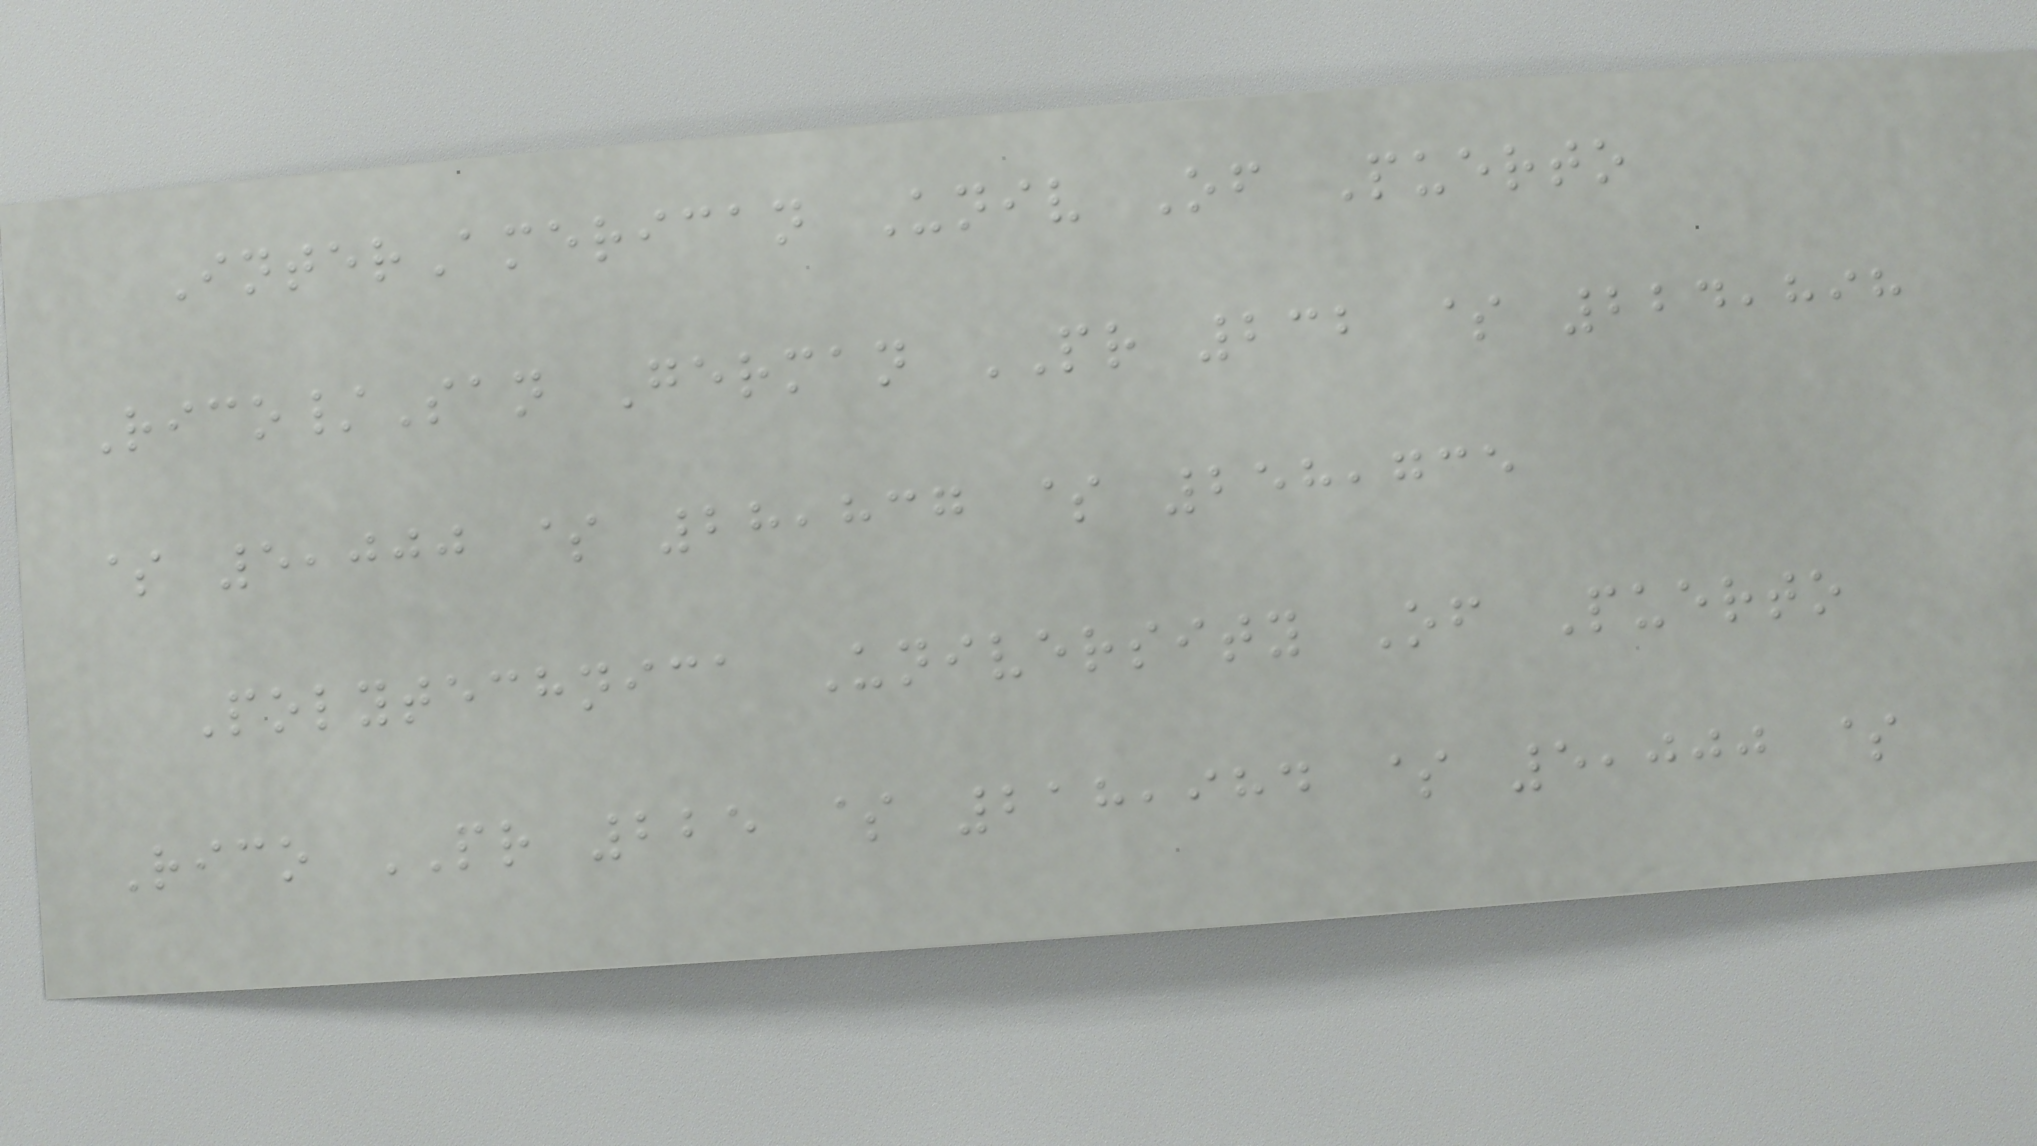InterAmerican Univ Of Puerto
Rico/San German PR 232 $ 224,898
$ 5,000 $ 28,837 $ 258,735
Polytechnica University Of Puerto
Rico PR 225 $ 218,984 $ 5,000 $
